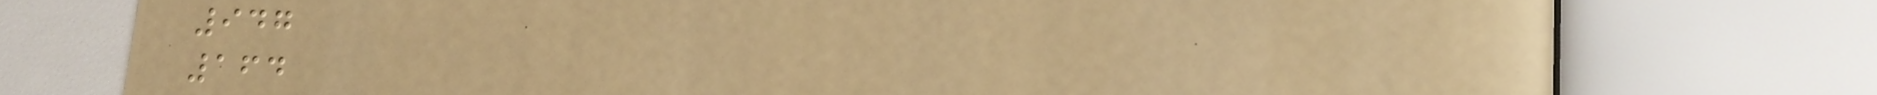947
164
